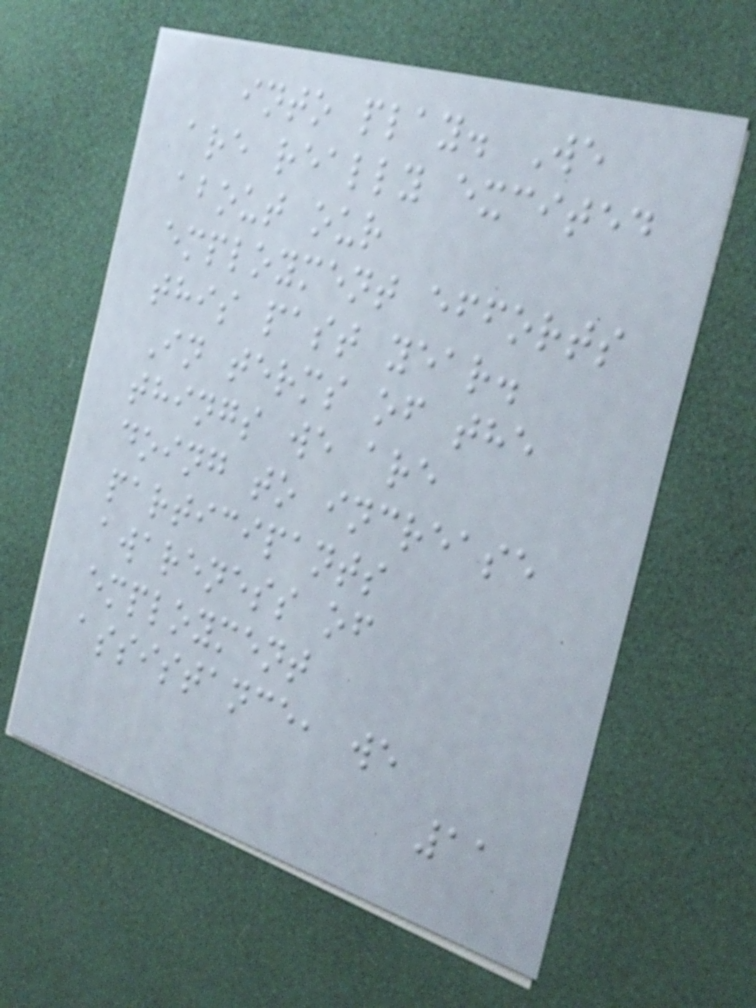into play. We
are really excited
about our
employment efforts
this past year.
In terms of the
things we are
doing to increase
participants
awareness of
employment
assistance, we
11
